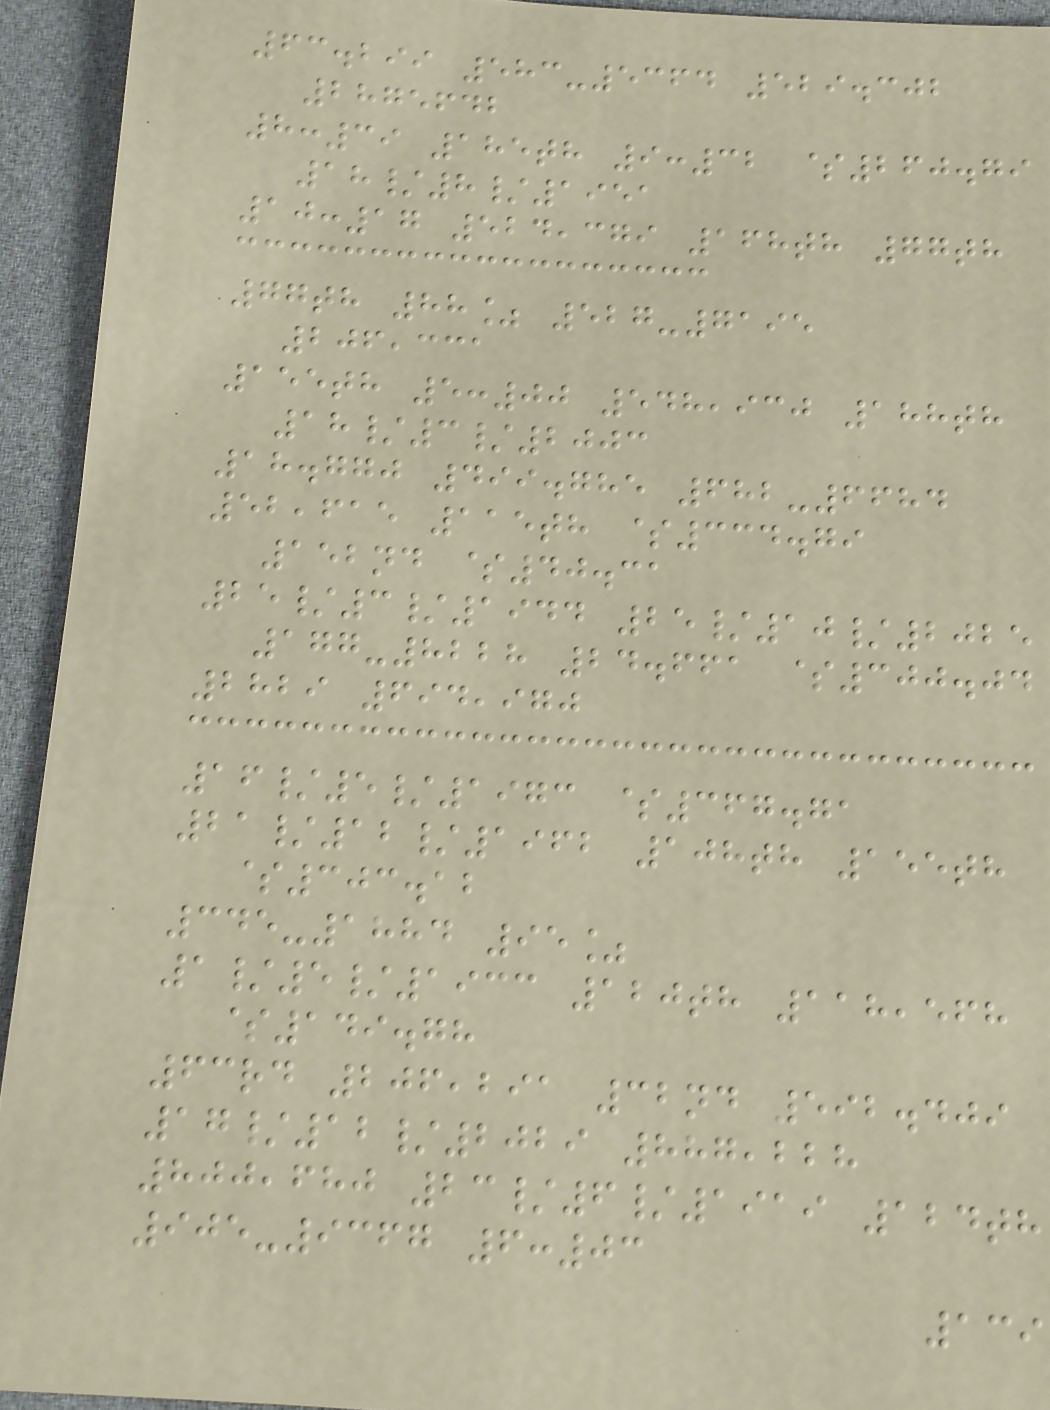63.299 583-5364 529.302
2875642
8:39 185th 9:32 $260.79
18/8/1951
10:17 524,379 168th 77th
77th 88% 527-7195
206,331
155th 5:00 548,930 188th
18/3/2003
18.770 499.785 682-6684
52,615 115th $334.79
152nd $40.31
25/3/1944 25/10/2025
177-8228 24.661 $300.04
2829 694,970
16/5/1973 $367.71
21/12/1962 108th 155th
$303.12
345-1884 95%
1/5/1933 120th 118,568
$149.78
63rd 206,291 32nd 592.409
17/12/2029 887,228
800,680 23/6/1919 124th
905-9367 6:03
139
